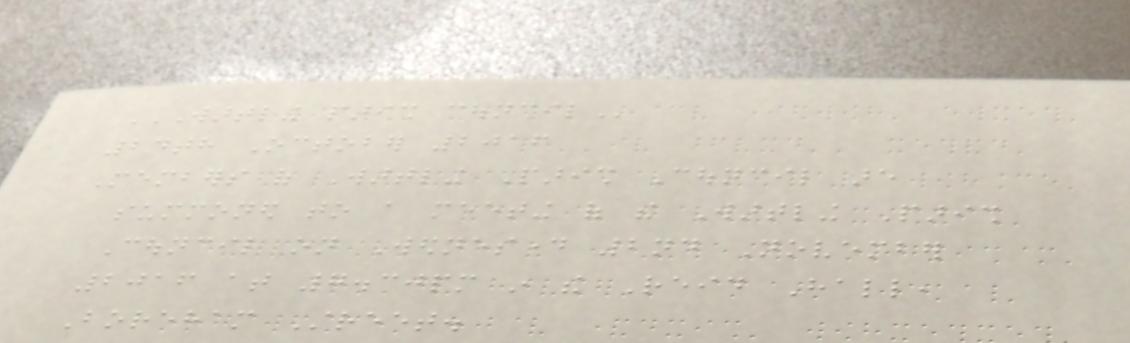WARTLING PARISH COUNCIL
24th October 2016
Members of Wartling Parish Council are
summoned to a meeting of the Wartling Parish
Council on Wednesday 2nd November
2016 at 7.30pm in the Reid Hall,
Boreham Street.
